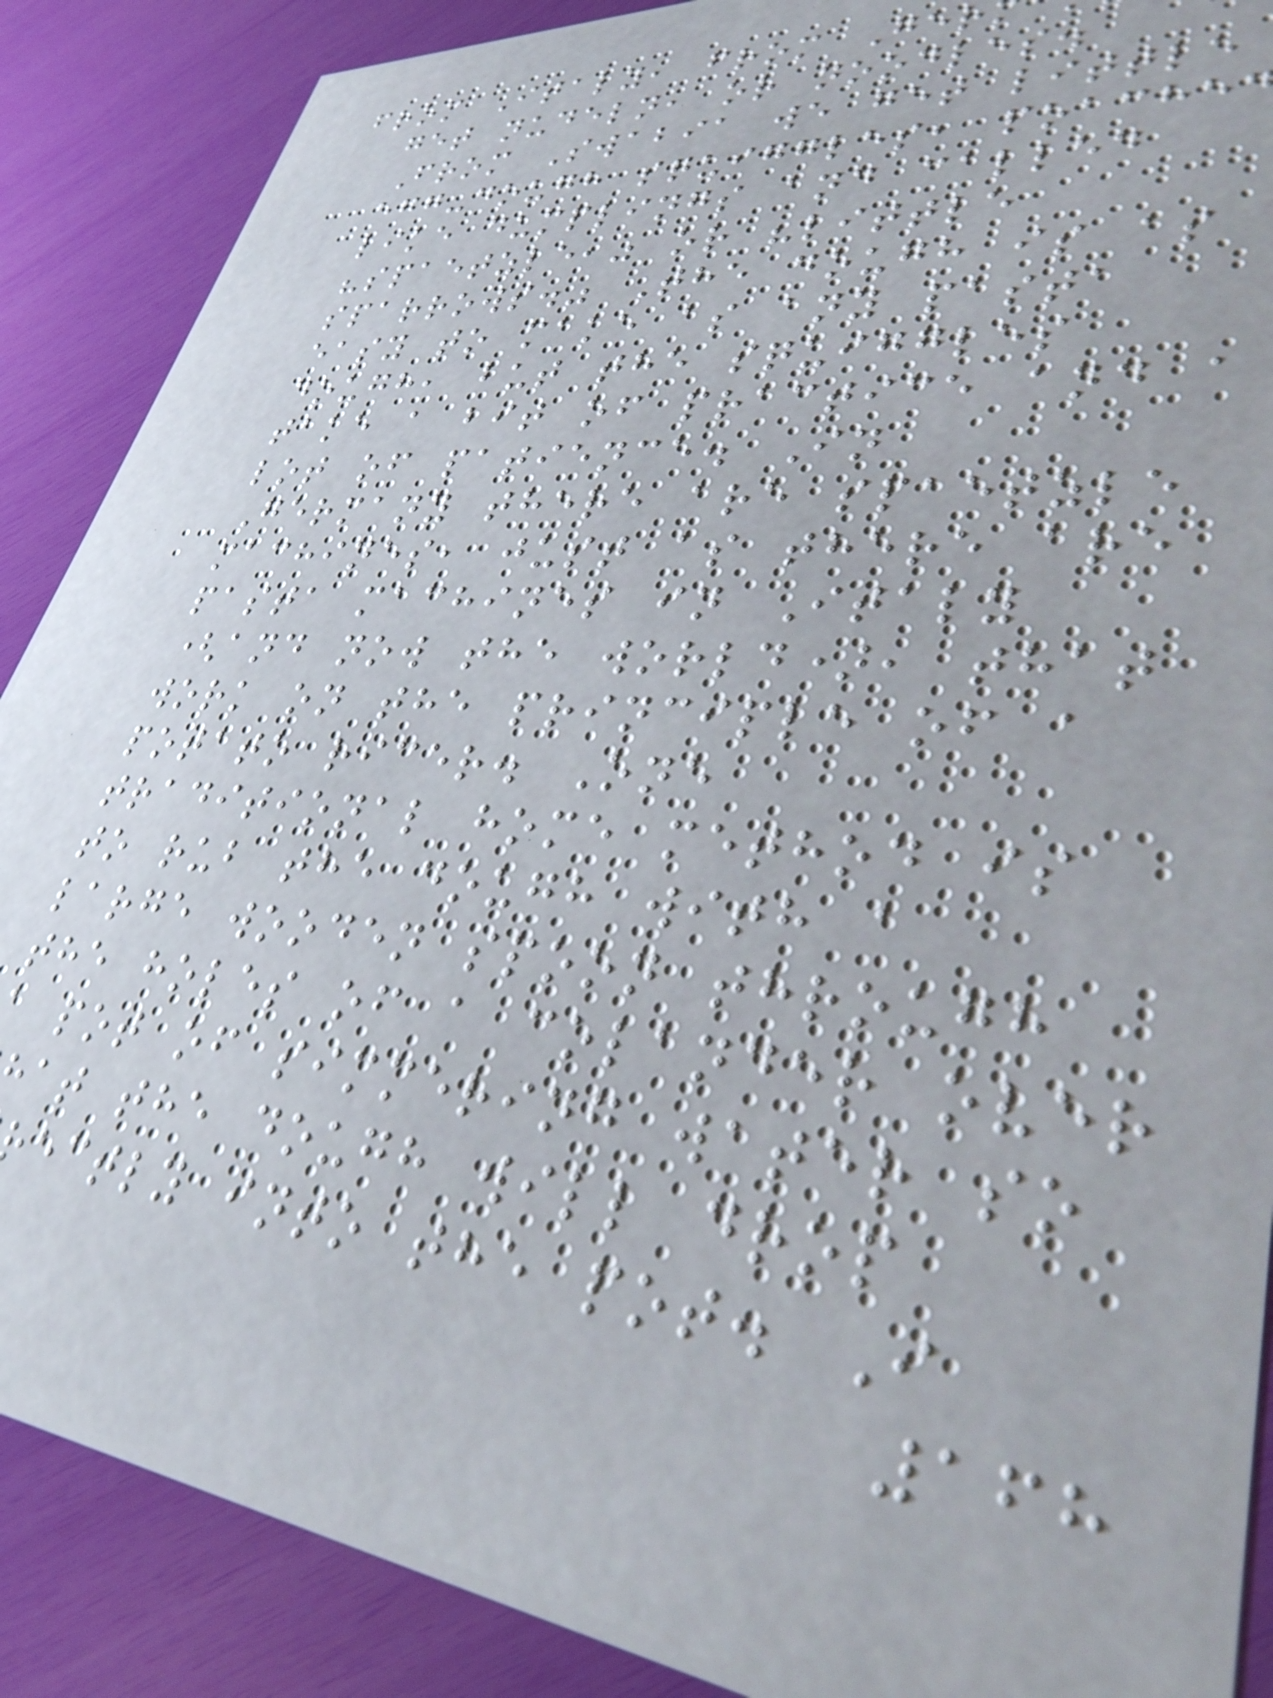from Italy, from Ger
get nudeln, or noodles.
From Swabia we get little
egg-dough squiggles, poache
like dumplings and called
"spaetzle," or "little
sparrows." The dough is as
easy to make as any pasta
dough, but the squiggles
take a bit of practice and a
lot of patience. In
Germany there are spaetzle
machines, just as there are
pasta machines in Italy
(and now the world), that
work on the principle of a
potato ricer. One
traditional home method is
to rub the dough with a
large wooden spoon through
the holes of a colander over
pot of simmering water so
at the dough will drop
ectly into the pot. I
168
